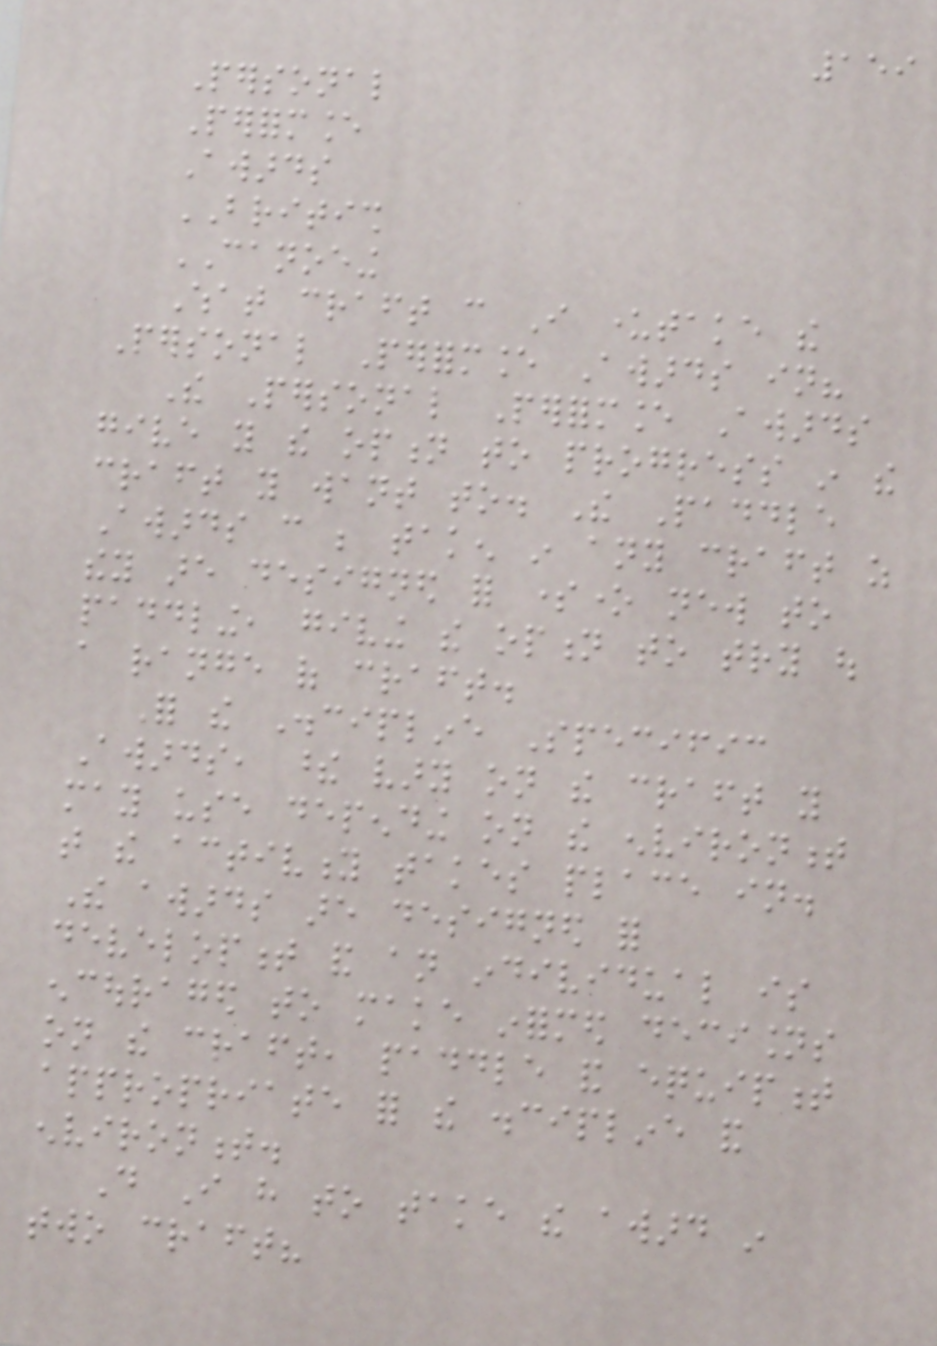159
Personal
Performance
Awards
BRITISH
CANOEING
What craft can I undertake the
Personal Performance Awards in?
The Personal Performance Awards
give you the option to progress in the
craft you want to. The Paddle
Awards can be taken in any craft as
they are designed for someone new to
paddling, giving the option to try out
a range of craft.
For the Discipline Specific
Awards, these vary on the craft you
may use depending on the environment
that the activity takes place in.
The awards are designed for
development and an individual is
encouraged to make informed decisions
on the craft, paddle and equipment
appropriate for the discipline and
environment.
Do I have to take the award in
two craft?
